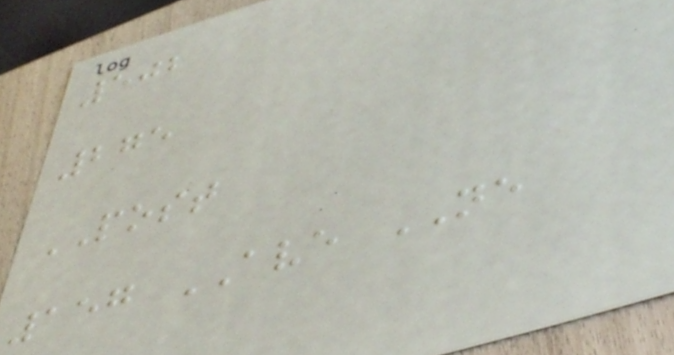502
275
POST
157 AVE NE
